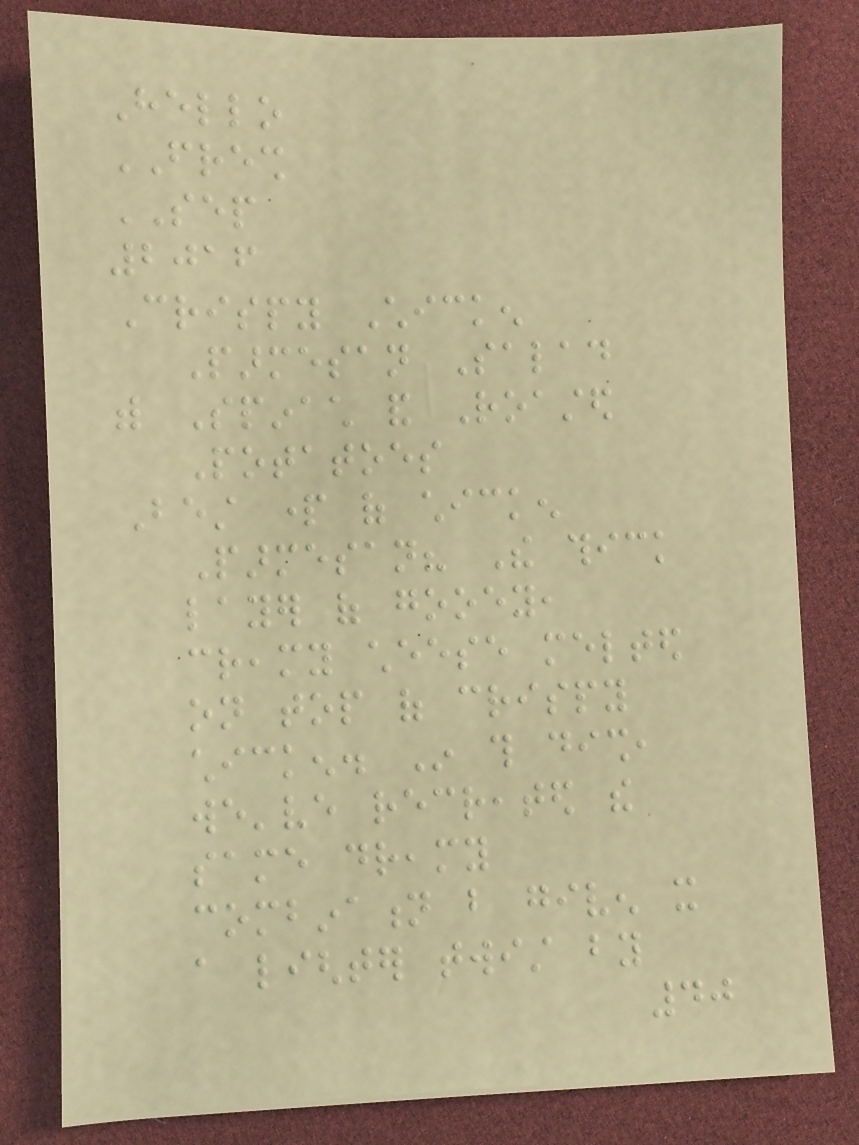Hello
FRESH
SEP
2016
Crispy Chicken
Parmesan Salad
with Spinach and Roasted
Potatoes
Best part of chicken
Parmesan? The thick
layer of gooey,
creamy cheese melted
on top of crispy
chicken. In this dish,
we've recreated the
same dreamy
combination but given it
a lighter twist by
40
